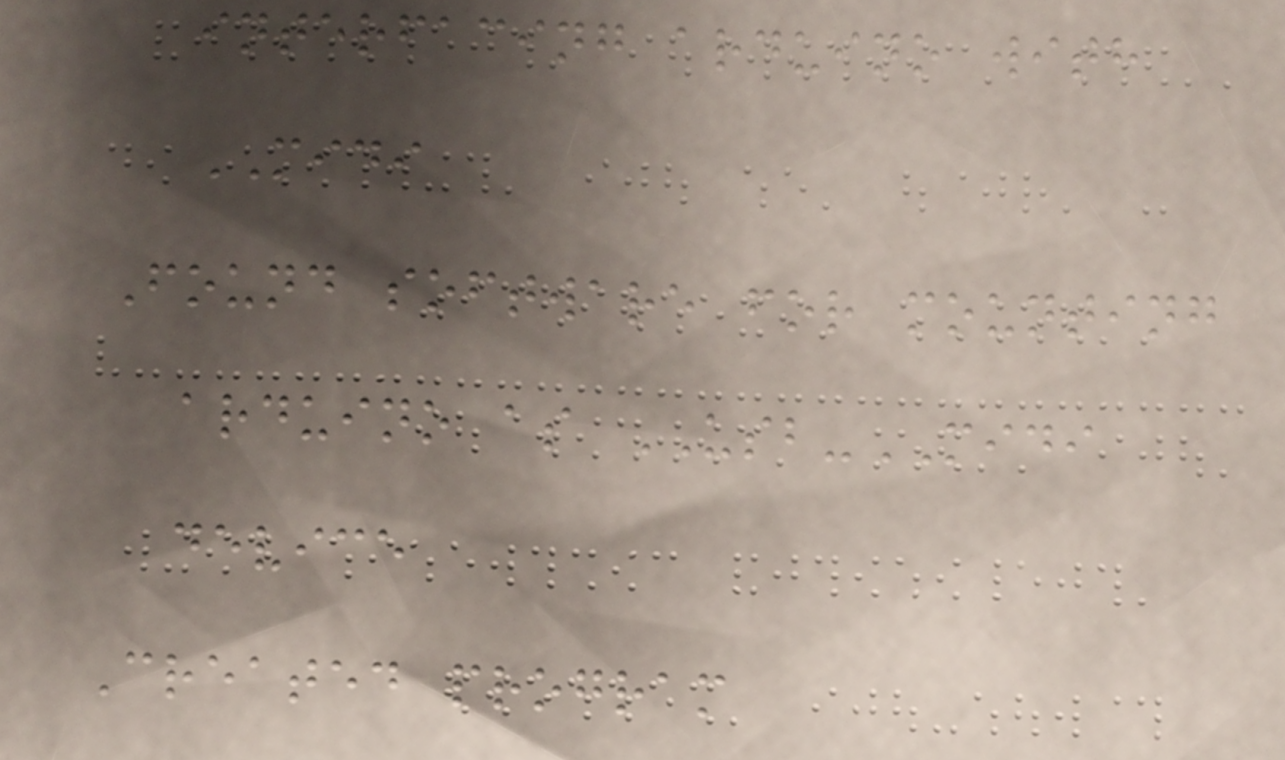interfacing arduino with
MIDI
Found software for mounting
arduino as USB-MIDI
device
Created program
